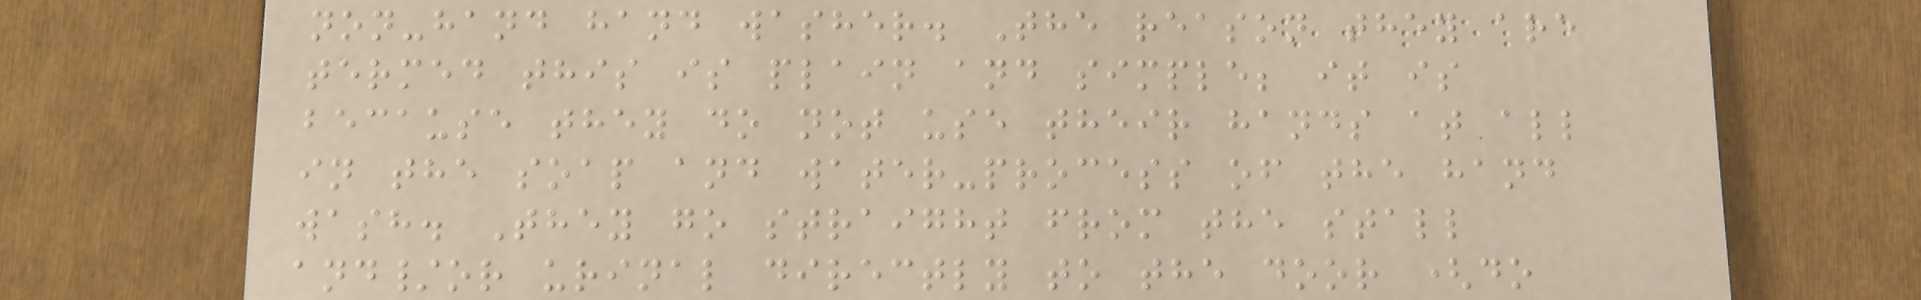non-hand hand washer. The reason they are
termed this is plain and simple; it is
because they do not use their hands at all
in the soap and water-process of the hand
wash. They go straight from the stall
and/or urinal directly to the door (do
